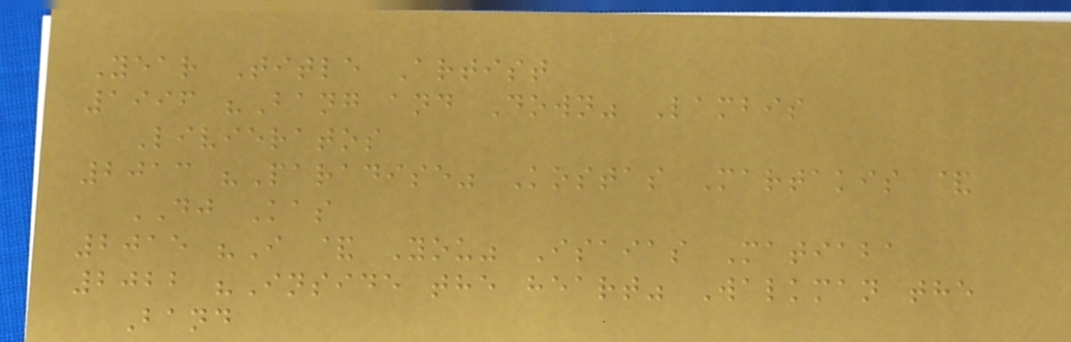Year Title Artist
1996 "Bang and Down" Lambis
Livieratos
2013 "Paradise" Kostas Martakis &
DJ Kas
2015 "I & You" Isaias Matiaba
2022 "Inside the heart" Walkman the
Band
